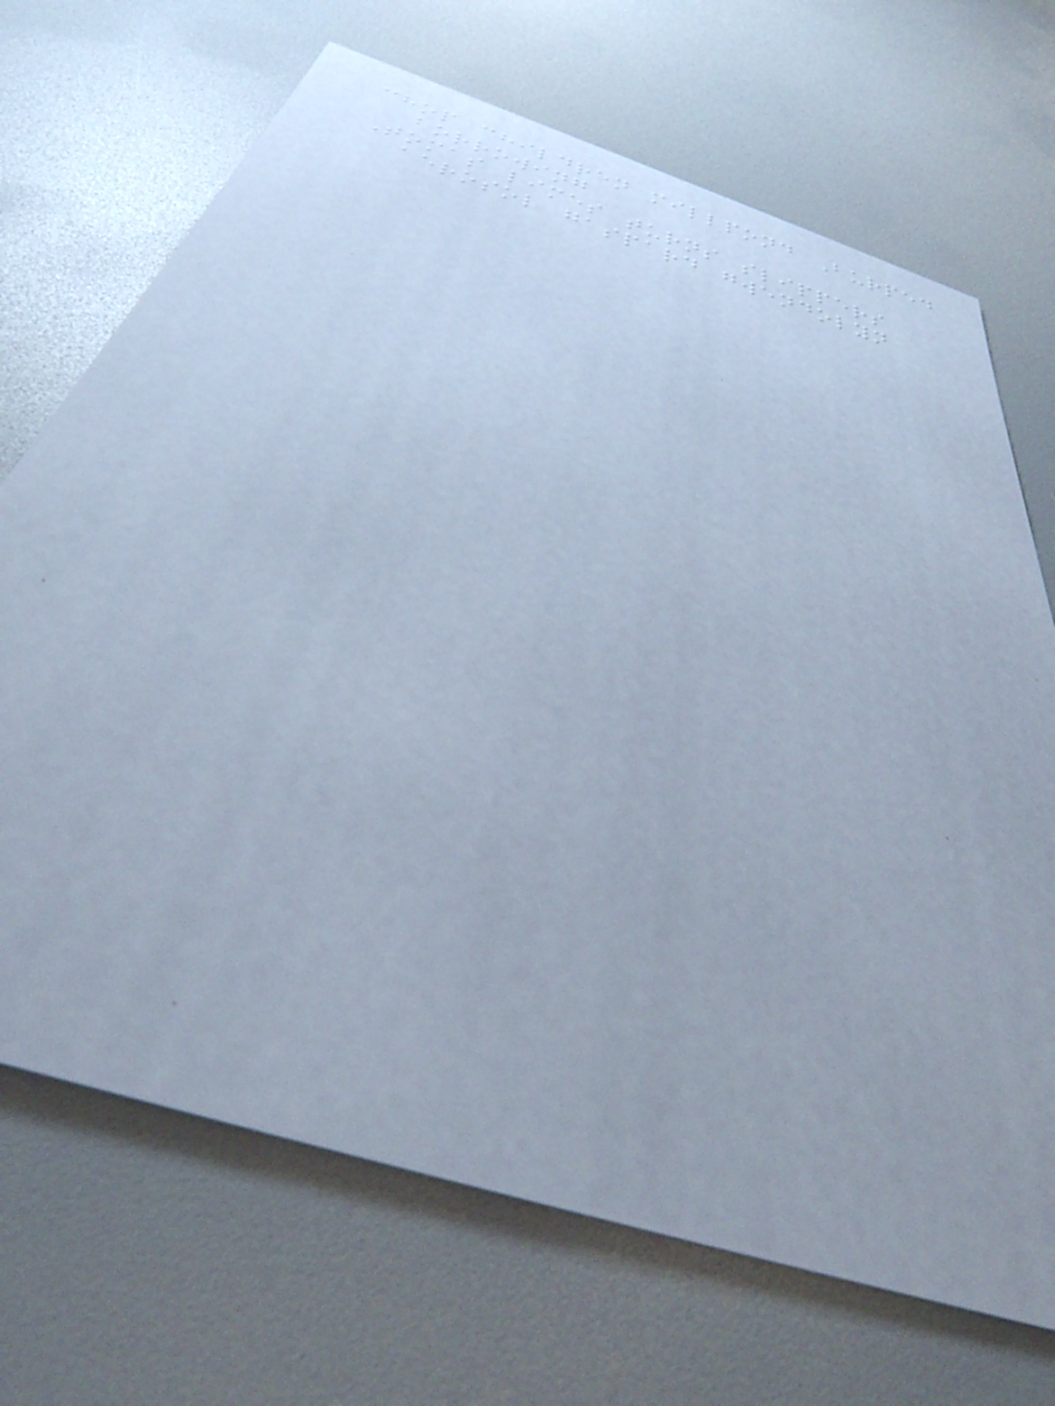chop children millpond Burped
borrowing
Tomas limes turns slippers
aerosol gaspard gwendolyn
